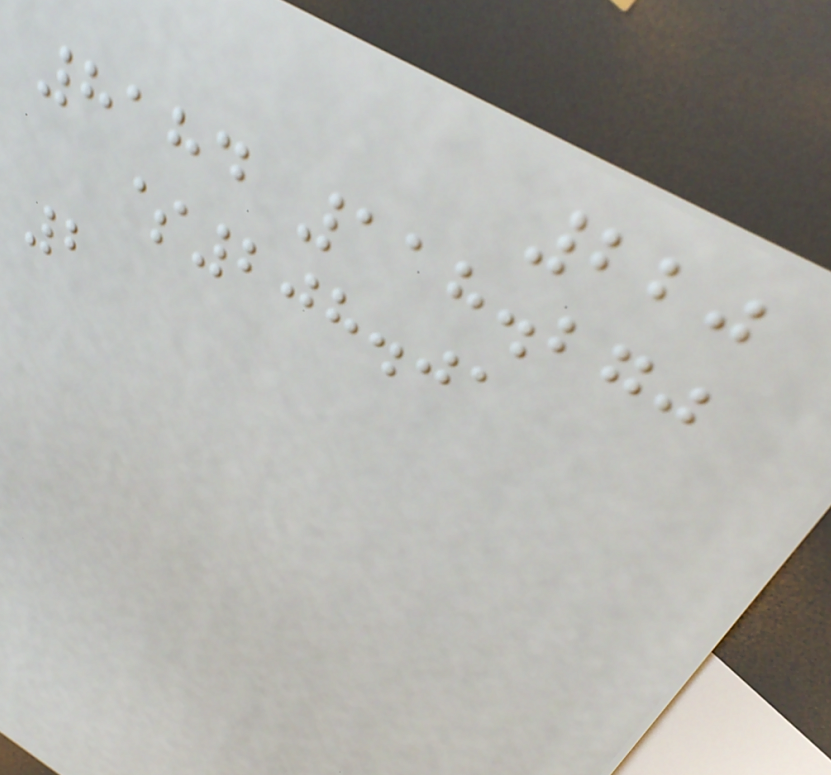220
8184 118.270
$208.01
2
